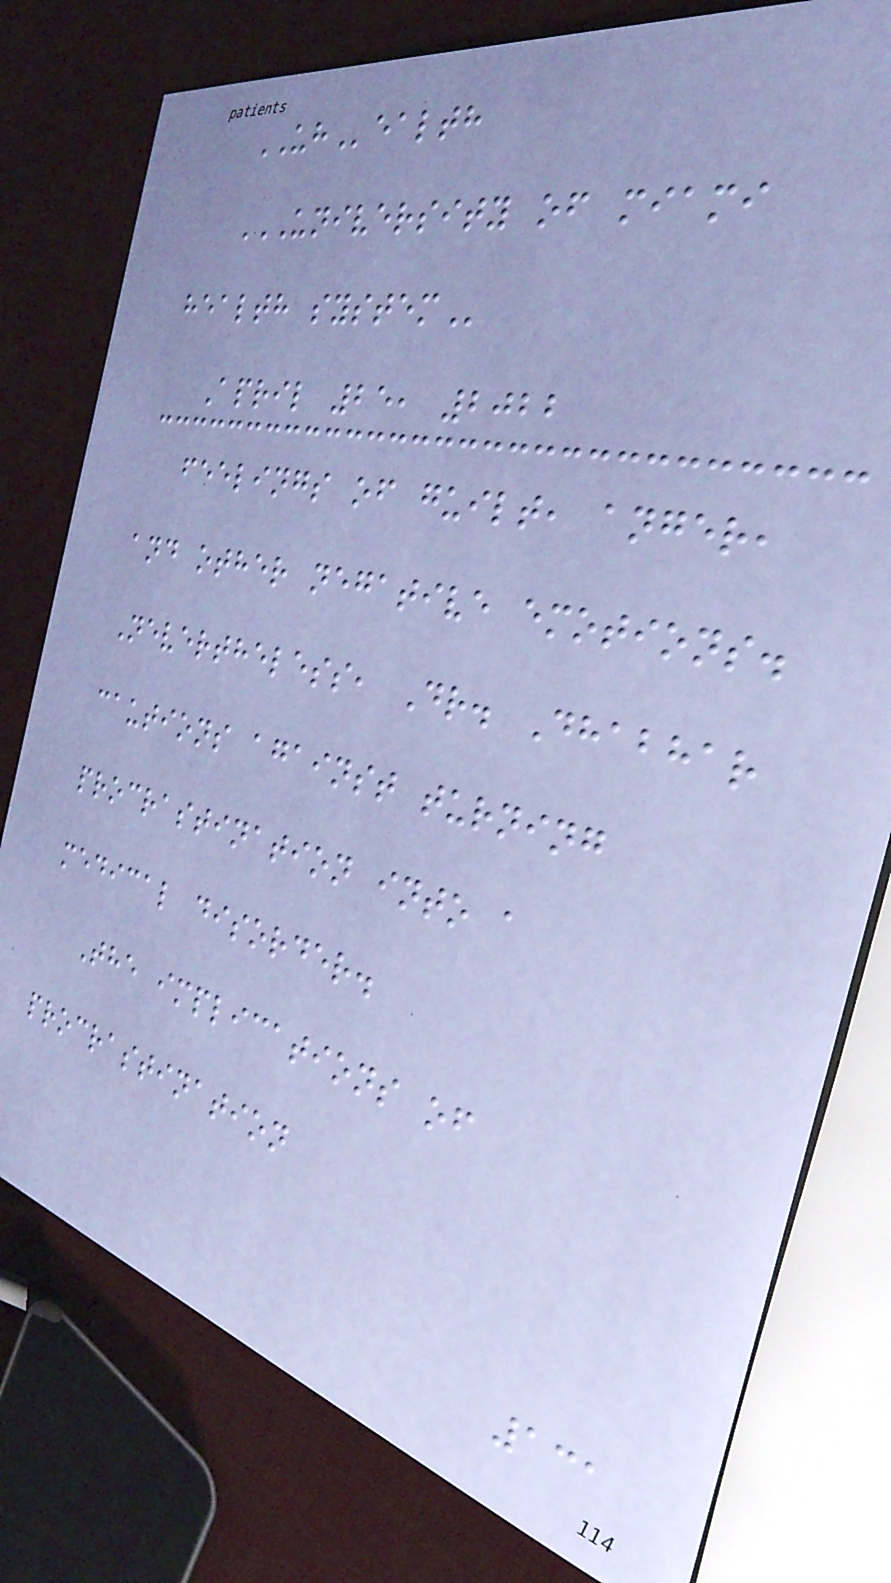UHealth
UNIVERSITY OF MIAMI
HEALTH SYSTEM
April 25, 2022
feelings of guilt, anger,
and other negative emotions.
Nevertheless, Dr. Dhabhar
cautions against turning
procrastination into a
medical disorder.
The implications of
procrastination
131
